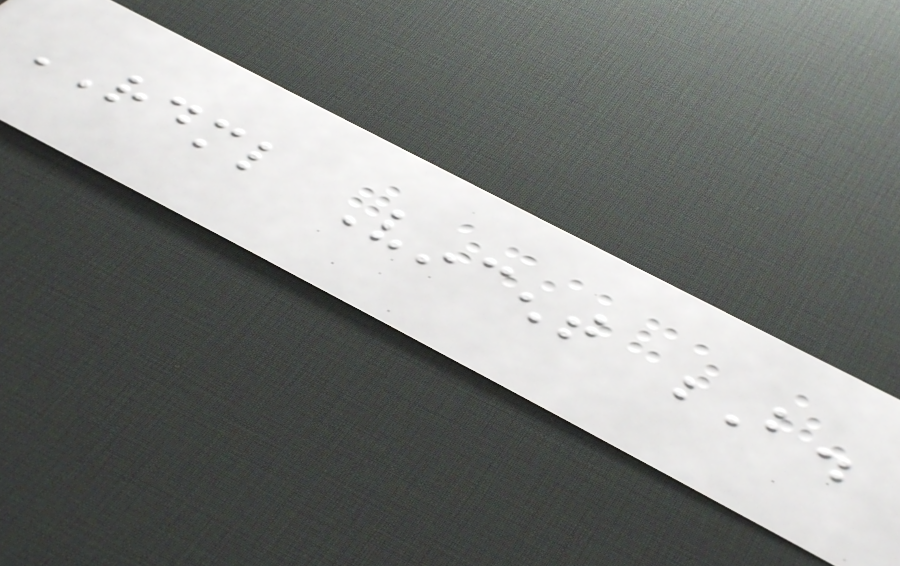RDML Vincent B.
